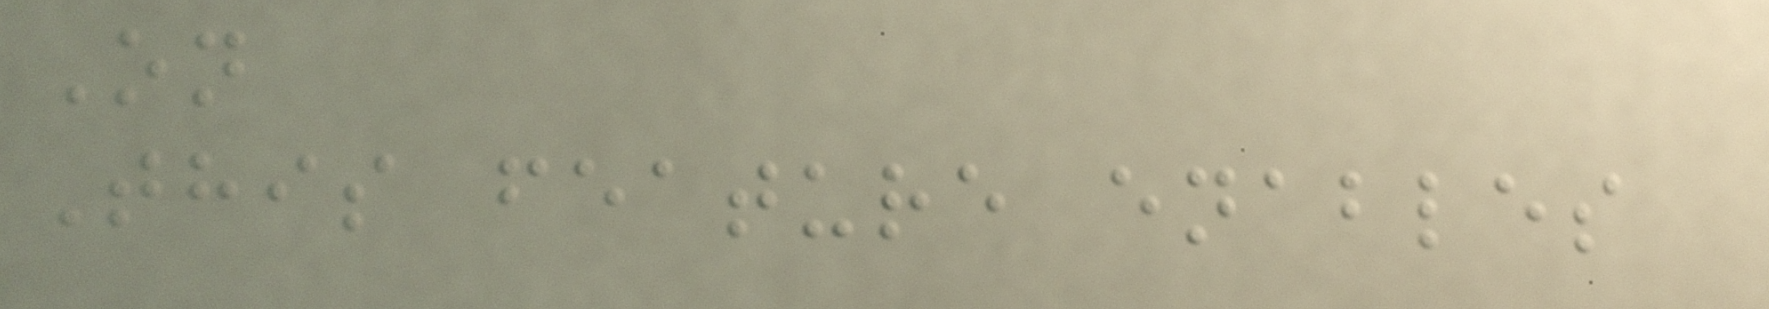On
This feature enables
